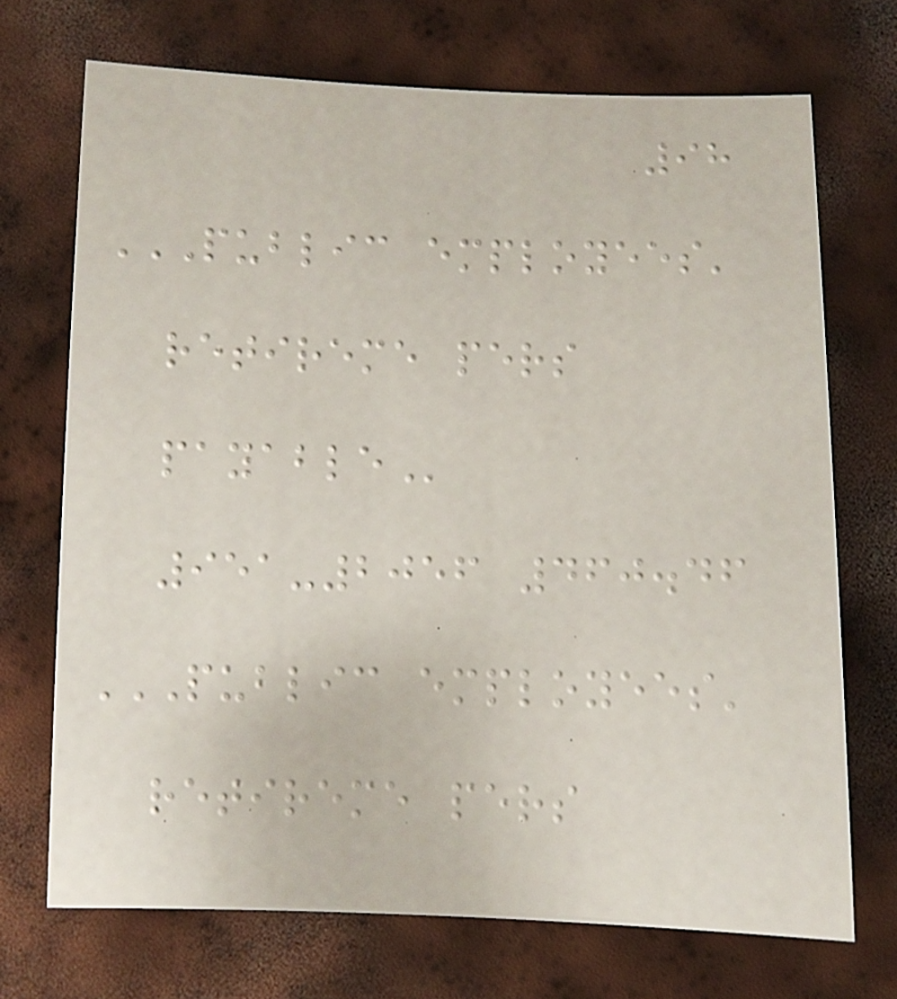98
PUBLIC EMPLOYEES'
RETIREME PERS
PAYABLE
951-2056 460.46
PUBLIC EMPLOYEES'
RETIREME PERS
